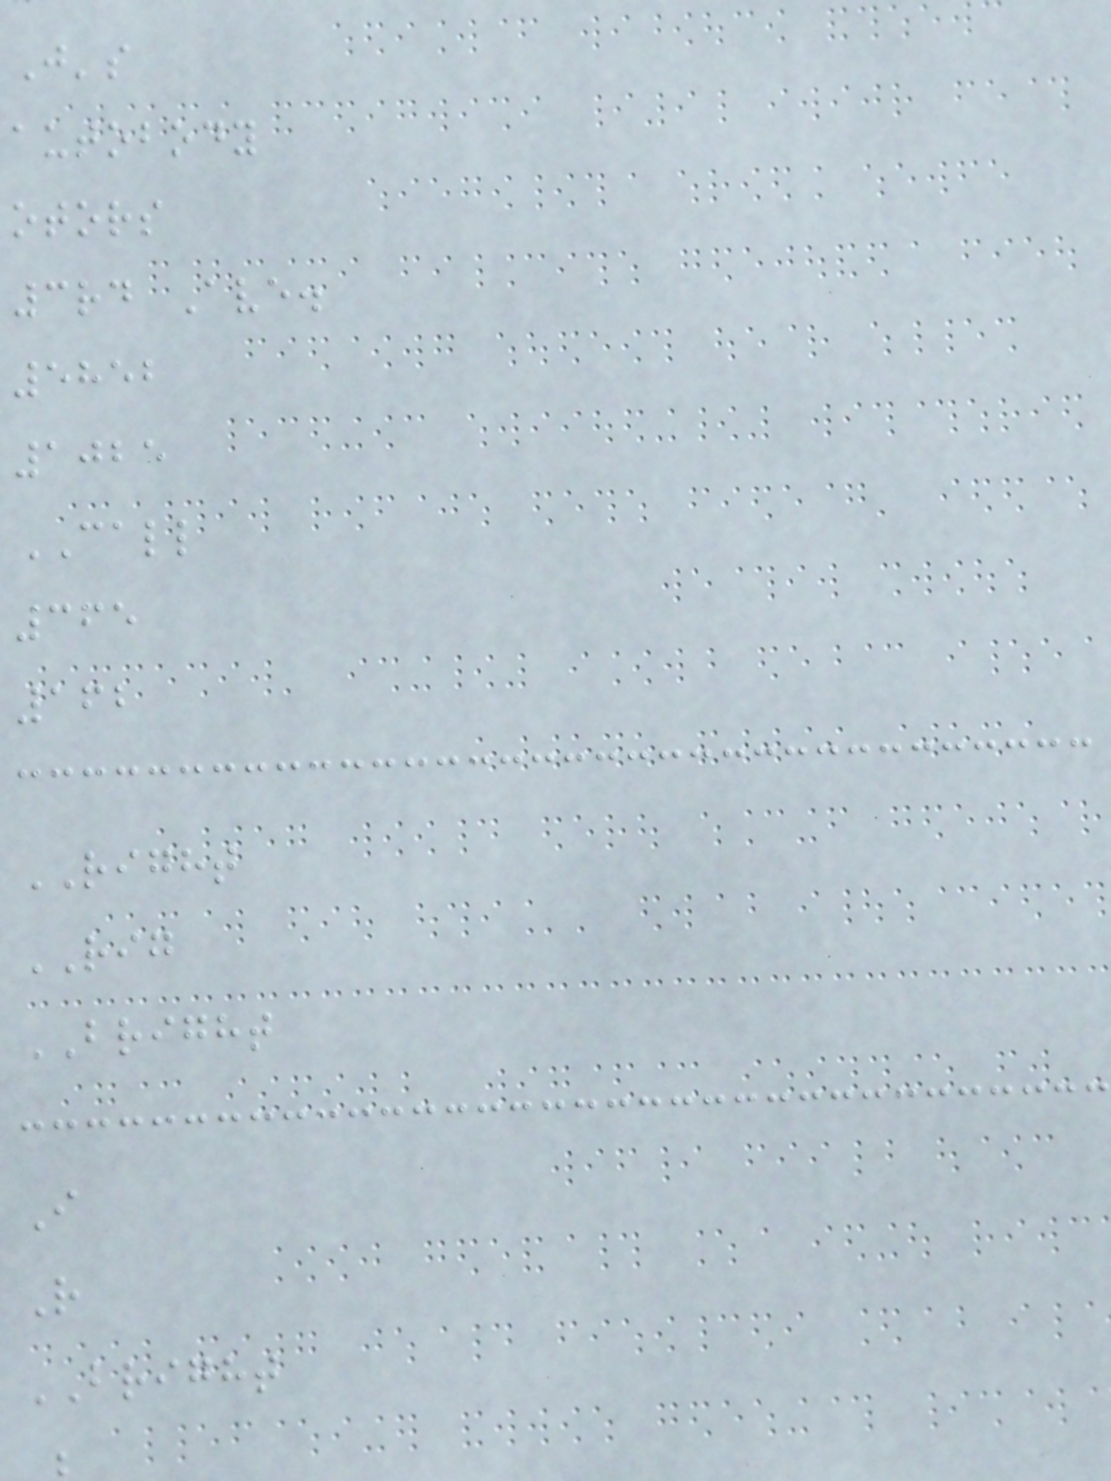J's
autobody
otors
3rd Ave.
5852
1025
CALL
365
162
RIGHT
RIG
BRIGHT
I
R
BRIGHT
